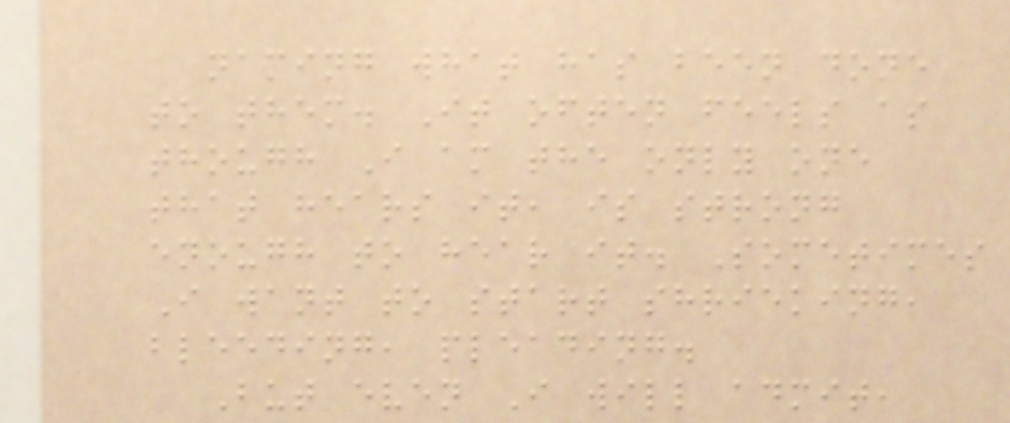naming what has been done
to them. It often feels as
though I am the only one
that hears it, is strong
enough to hear it. Sometimes
I want to start shrieking,
bleeding, pleading.
But even I will admit,
